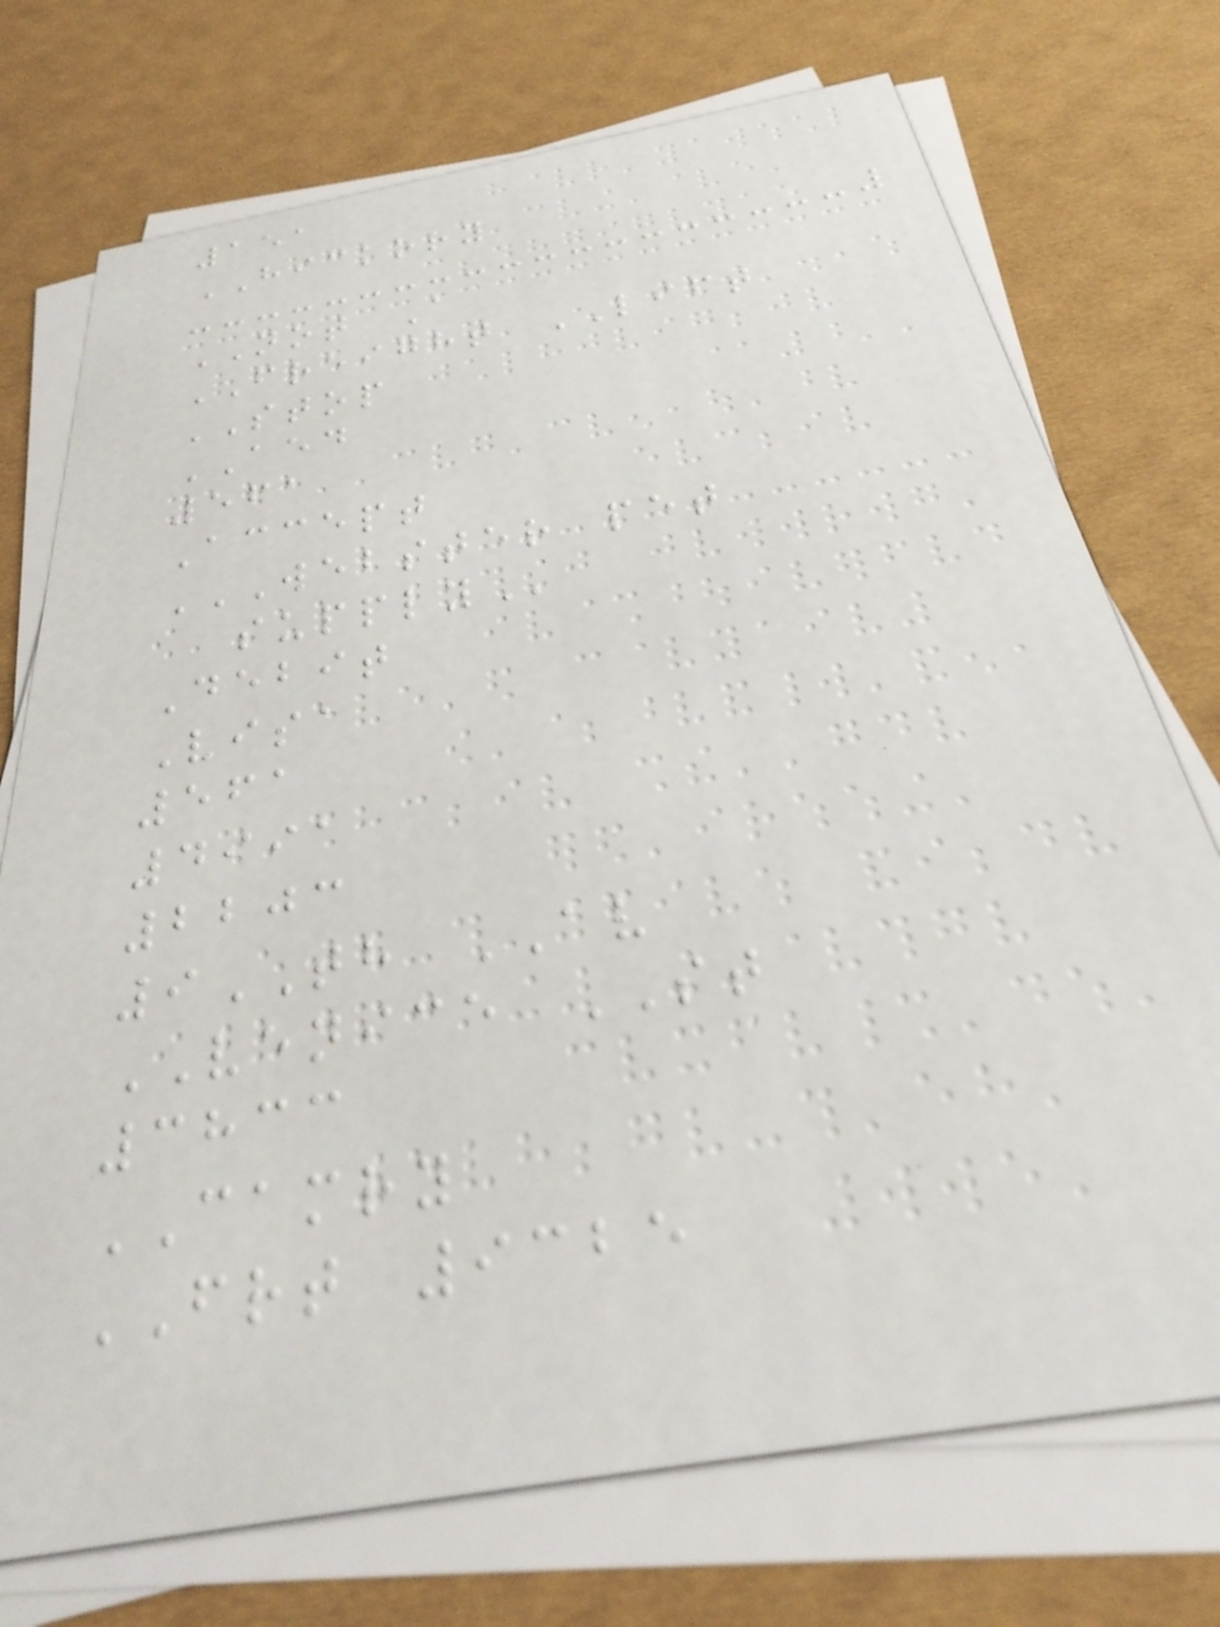151
HICKORY
NOT A
FREIGHT LIFT
STOP
AED
561
Accept
WEBSTER PET
SUPPLY
Debit
Visa
561
4991
2203
9TH AV
VENICE ST
3833
CAMRY
FRT 9325
